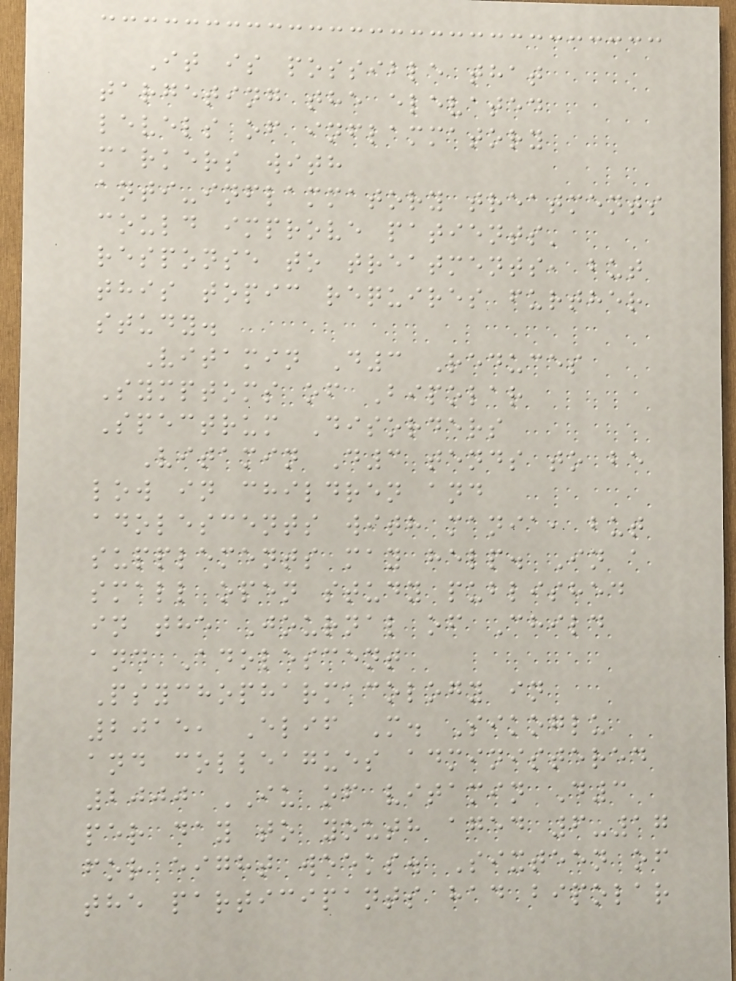It is possible that
targeting the elevated
levels of inflammatory
markers with
anti-inflammatory treatments
could improve patients'
response to treatments, but
this topic requires further
study.
Vitamin D3 Reduces
Symptoms of Bipolar
Spectrum Disorders
Vitamin D3 tends to be
low in children and
adolescents with mania, but
supplements may help. In a
small open study published
in the Journal of Child
and Adolescent
Psychopharmacology in
2015, Elif M. Sikoglu
and colleagues administered
2000 IU of vitamin D3
per day to youth aged 6-17
for eight weeks. Sixteen of
the participants had bipolar
